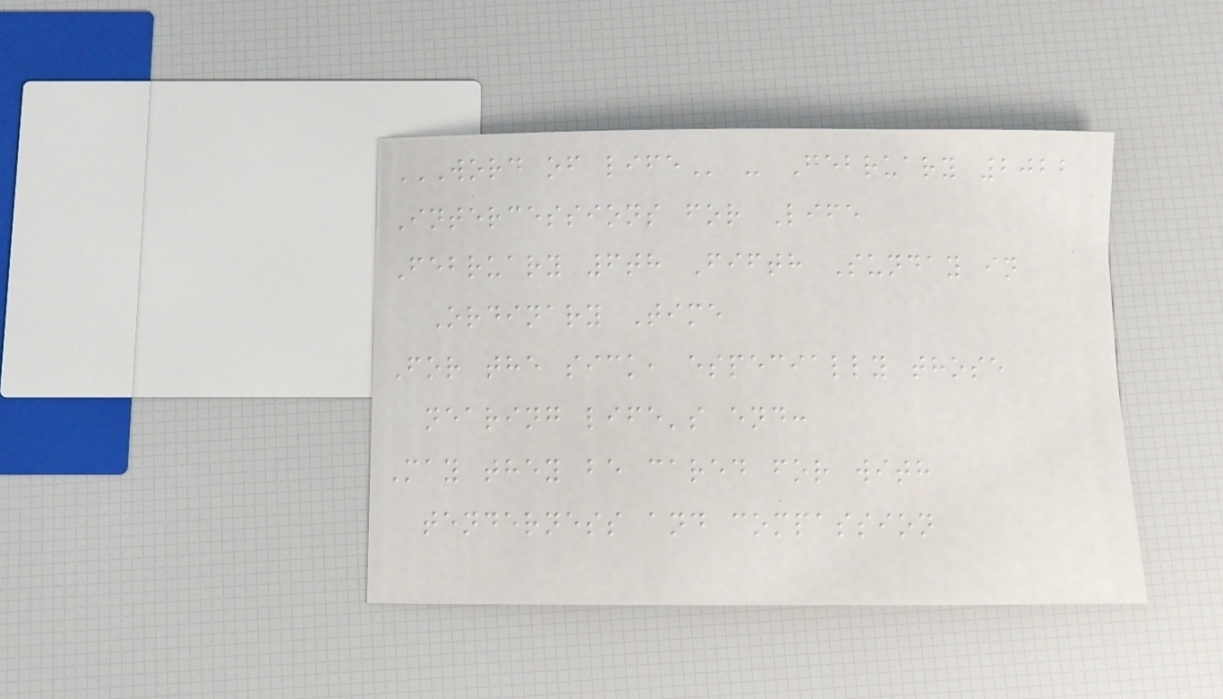WORD OF LIFE - February 2022
Intercessions for Life
February 6th Fifth Sunday in
Ordinary Time
For the sick, especially those
nearing life's end:
May they be cared for with
tenderness and compassion
